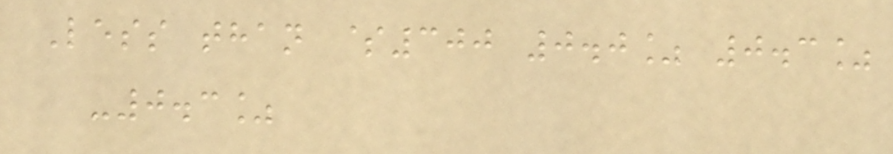Less than $300 0.0% 0.3%
-0.3%
